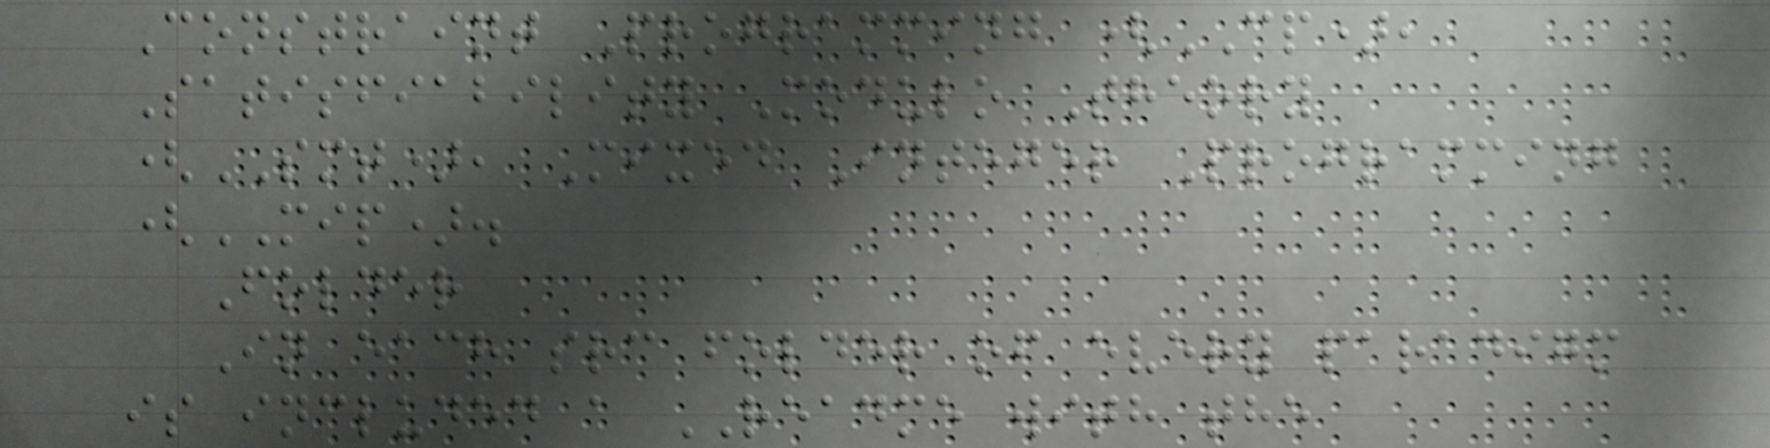Constraint Programming (CP),
Satisfiability Modulo Theory
(SMT), Mixed Integer Programming
(MIP).
Folder
In each src folder of every paradigm
is included a README with the
